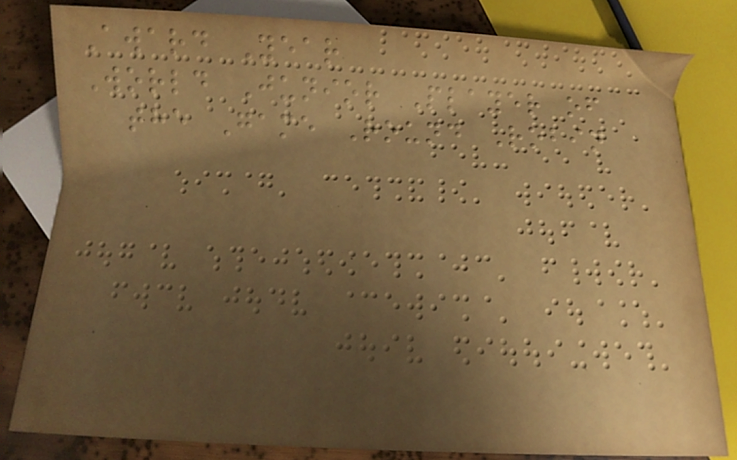Award Year
World Junior Player of
the Game Round Robin
